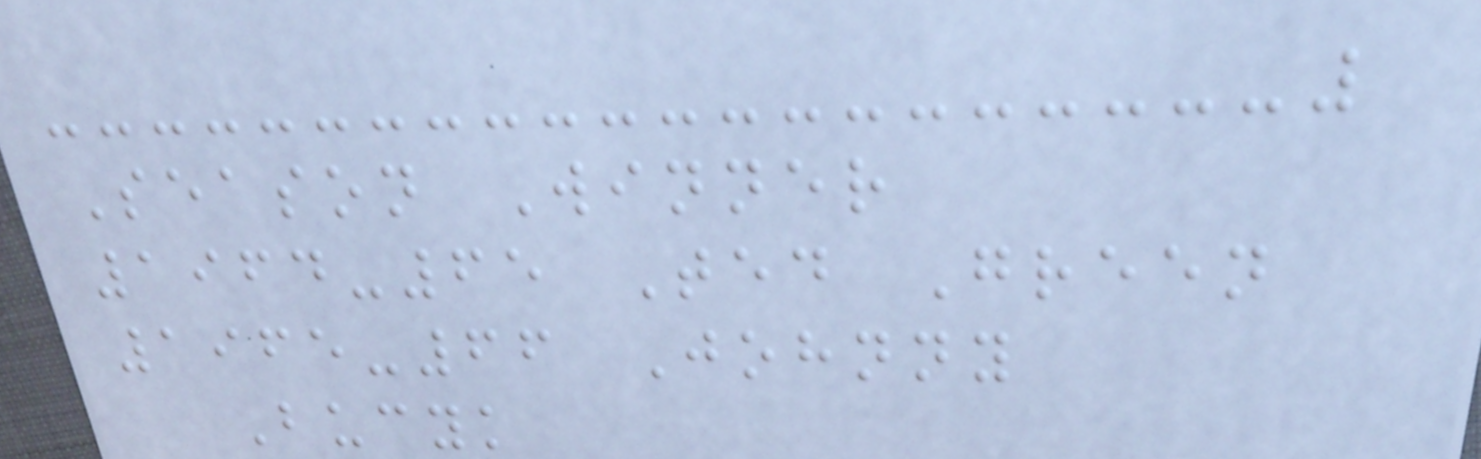Season Winner
1964-65 Ted Green
1965-66 Johnny
Bucyk
